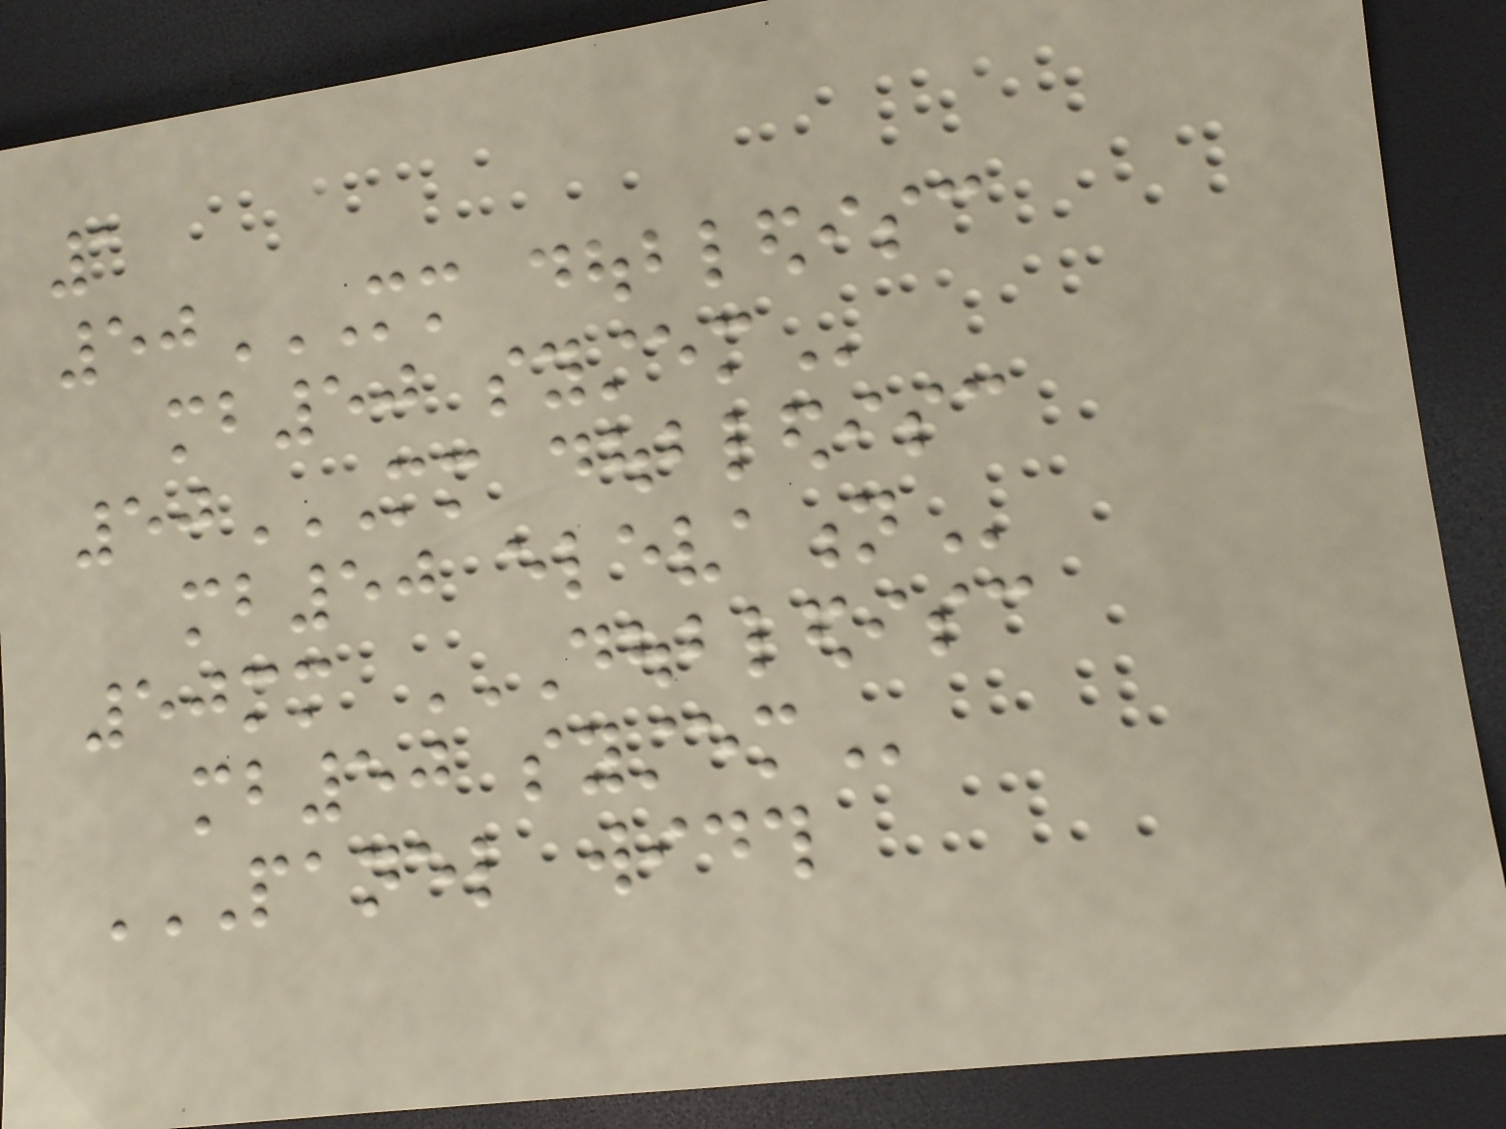1
50MM DOUBLEDISC
MB50 SYSTEM
50MM DOUBLEDISC
MB50 ELEVATION
50mm DOUBLEDISC
MB50 SYSTEM
PANEL WIDTH
